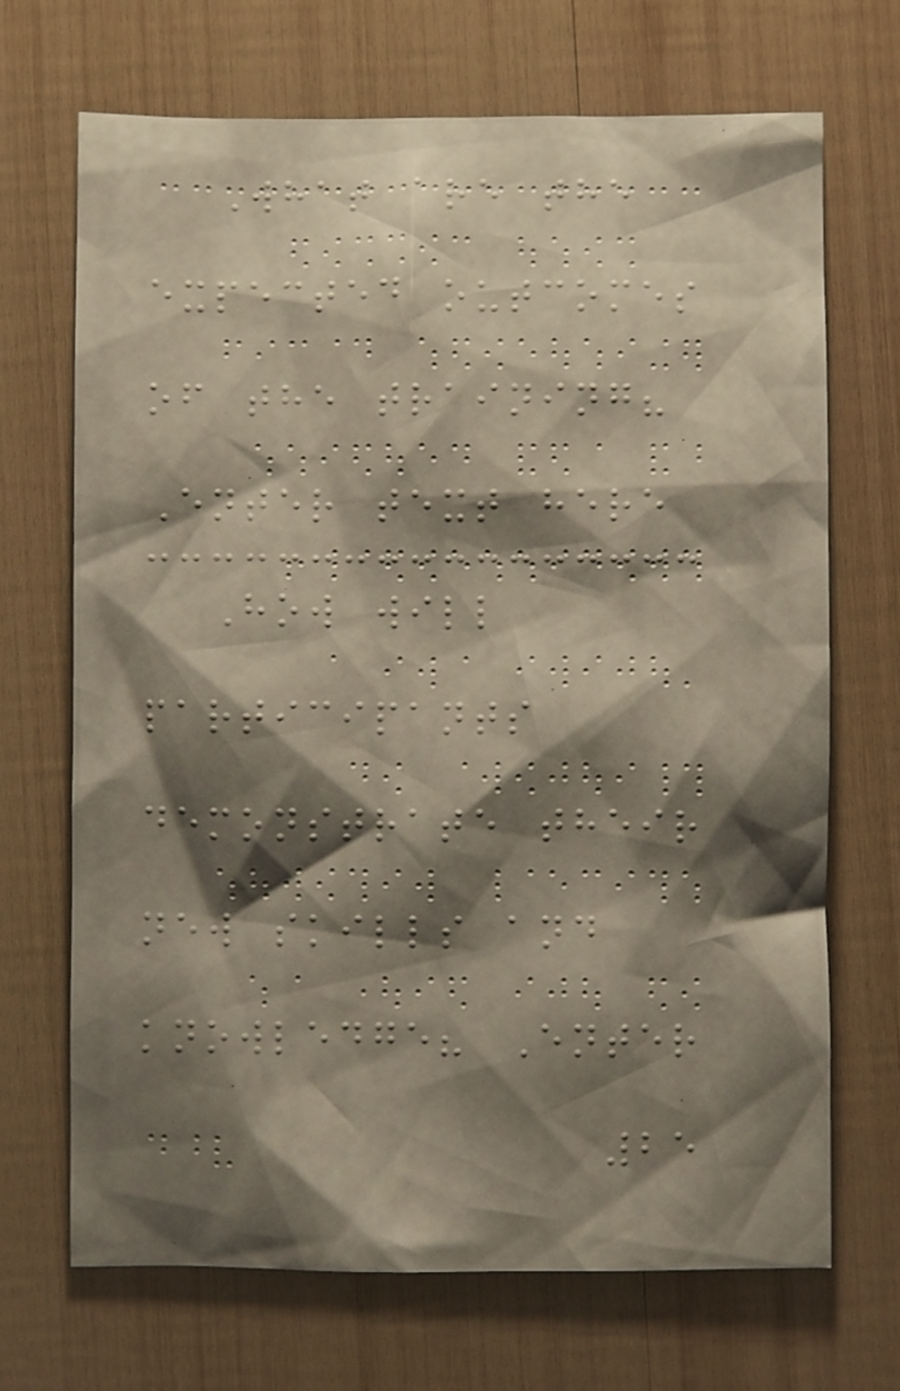What are the
expected outcomes
of the training?
Enter text here
How will
participants
demonstrate their
new skills and
knowledge? Enter
25
